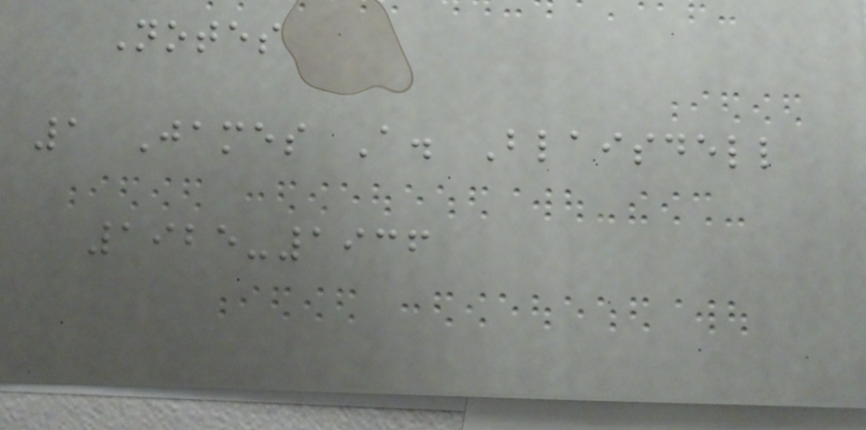Notes
1 James A. Blaisdell
1925-1936
